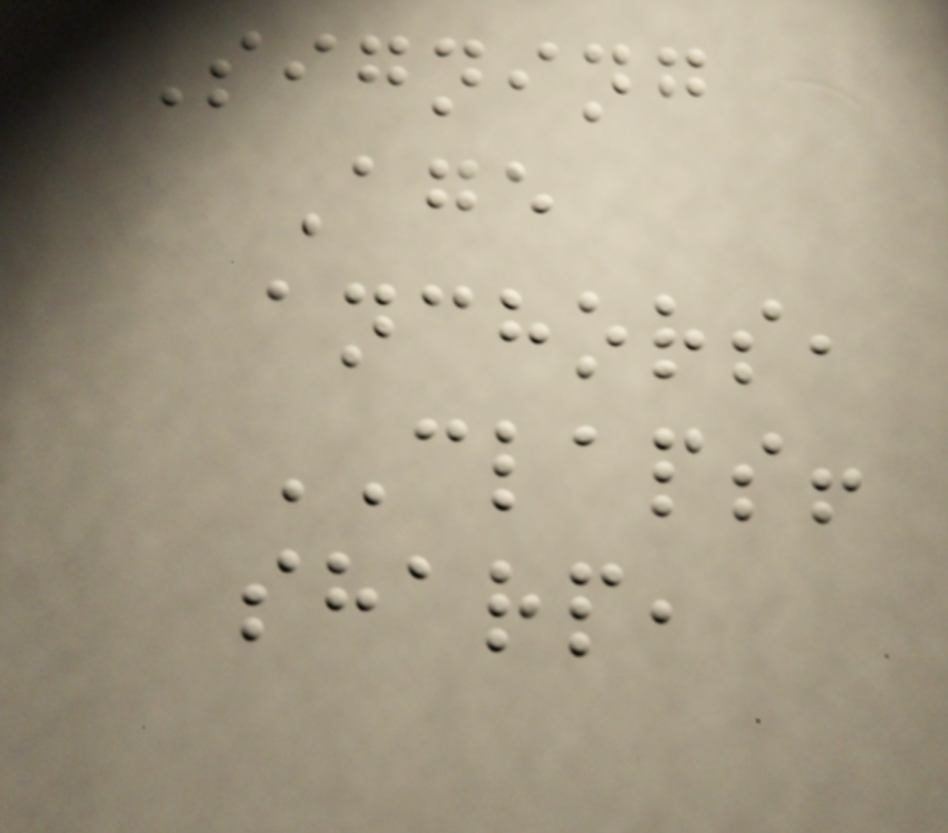Signing
Age
anchors,
CLAPS!
sharp,
